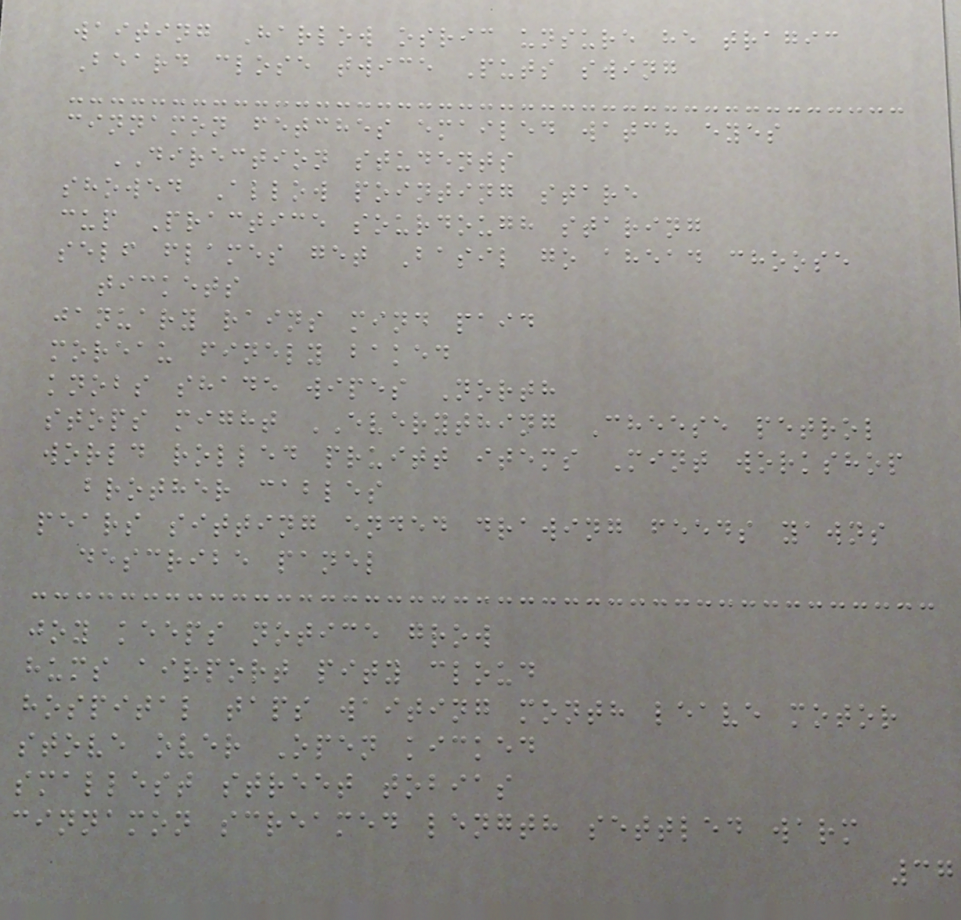waiting Harlow osric unsure he tragic
Beard close twice Puts swing
cinnamon fetches emailed watch eyes
DIRECTION students
showed Allow pointing stare
cup Practice sourdough staring
self flames get Basil go ahead choose
tickets
january rains mind paid
moreau finely baked
knobs shade wipes North
stops might EVERYTHING Cheese petrol
world rolled pruitt items Mint workshop
brother cables
pears sitting ended drawing feeds yawns
describe panel
joy keeps notice grow
hums airport pity cloud
hospital taps waiting month leave motor
stove over Open kicked
smallest street tobias
cinnamon screamed length settled warm
37
